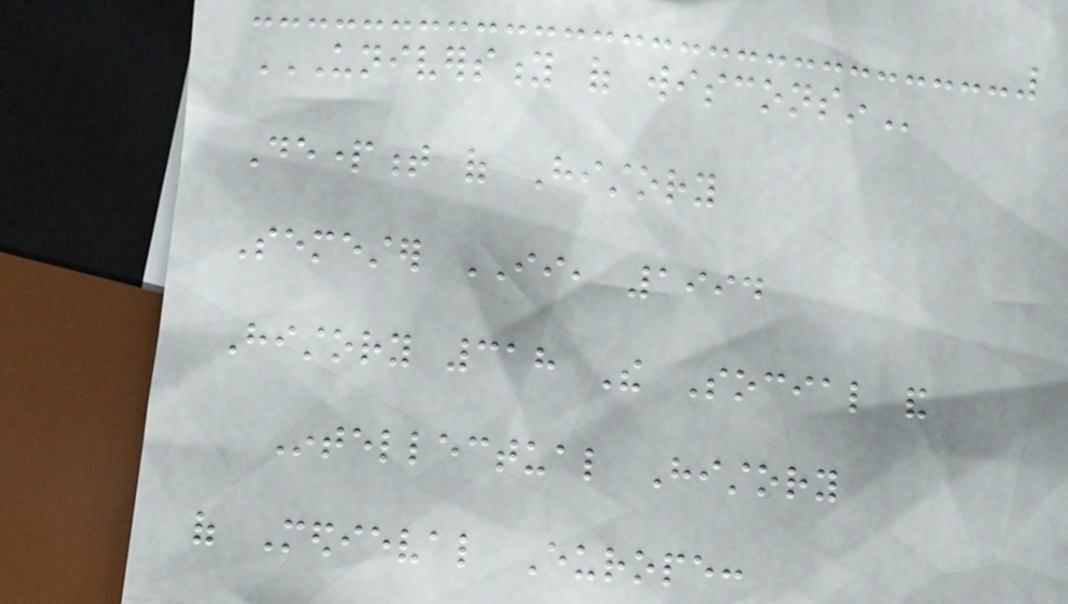UNIVERSITY OF WISCONSIN
Department of History
Semester II, 1994
History 318 The Social and
Intellectual History
of Medieval Europe:
